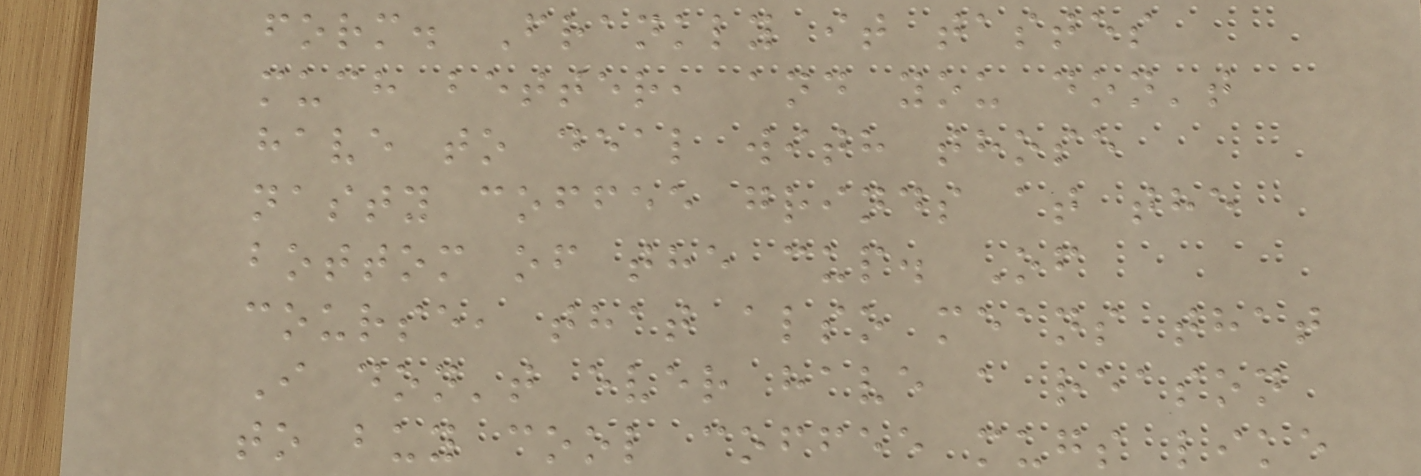form. Frankly it tastes
much better, and you don't
have to deal with those
nasty coffee grinds at the
bottom of the cup. Of
course, that also means that
I don't ever have a reason
to buy cool coffee mugs like
